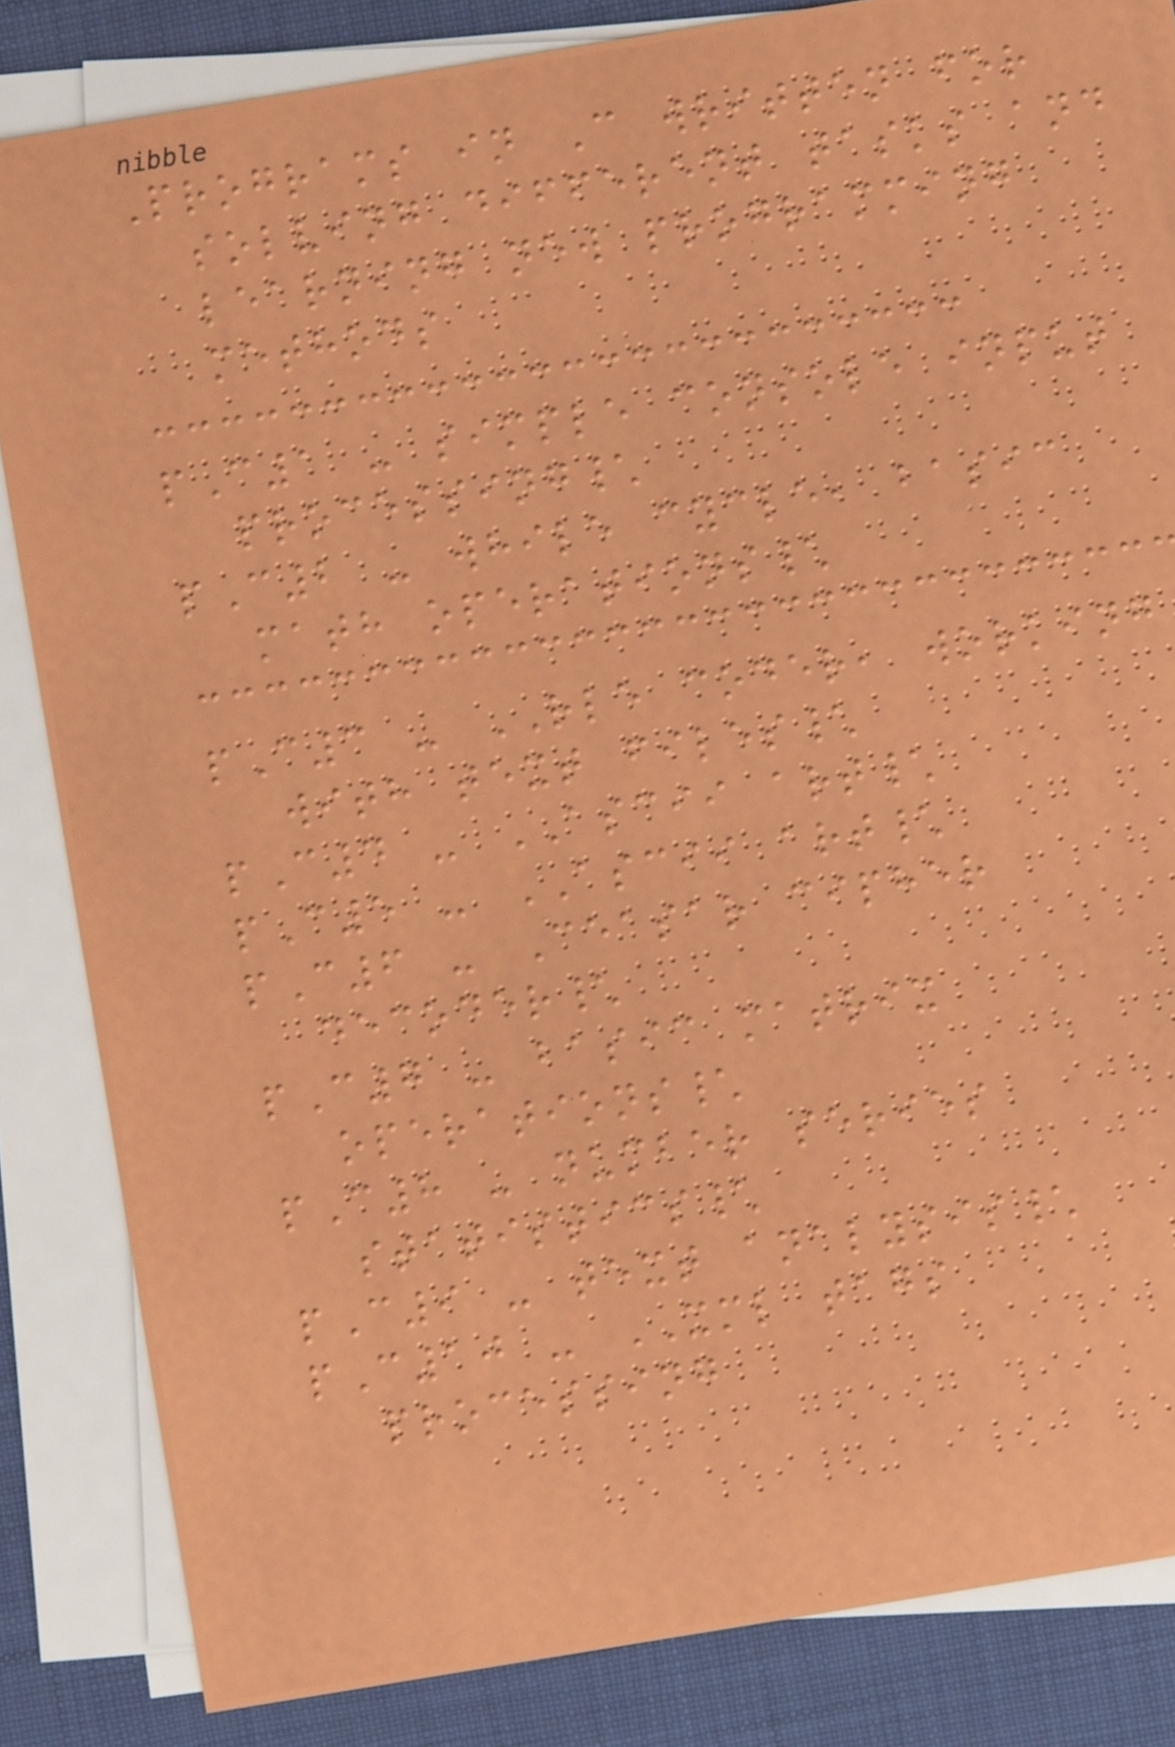Programs in C written for
solving different tasks and
learning new programming
methods
pC1 - simple console input
processing\
pC2 - while cycle, basic
math operations\
pC3 - RLE coder, working
with text files\
pC4 - ASCII art\
pC5 - ASCII art\
pC6 - Ceasar cipher
decoder\
pC7 - basic matrix
operations\
pC8 - number series
statistics\
pC9 - text analysis\
pC10 - XML tags
processing
